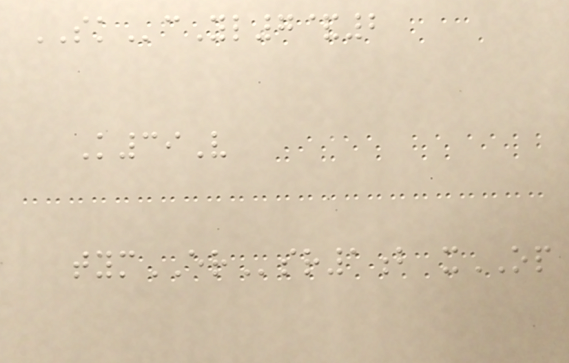SKcYl7&2
K39V
tymERsr1b xOP
